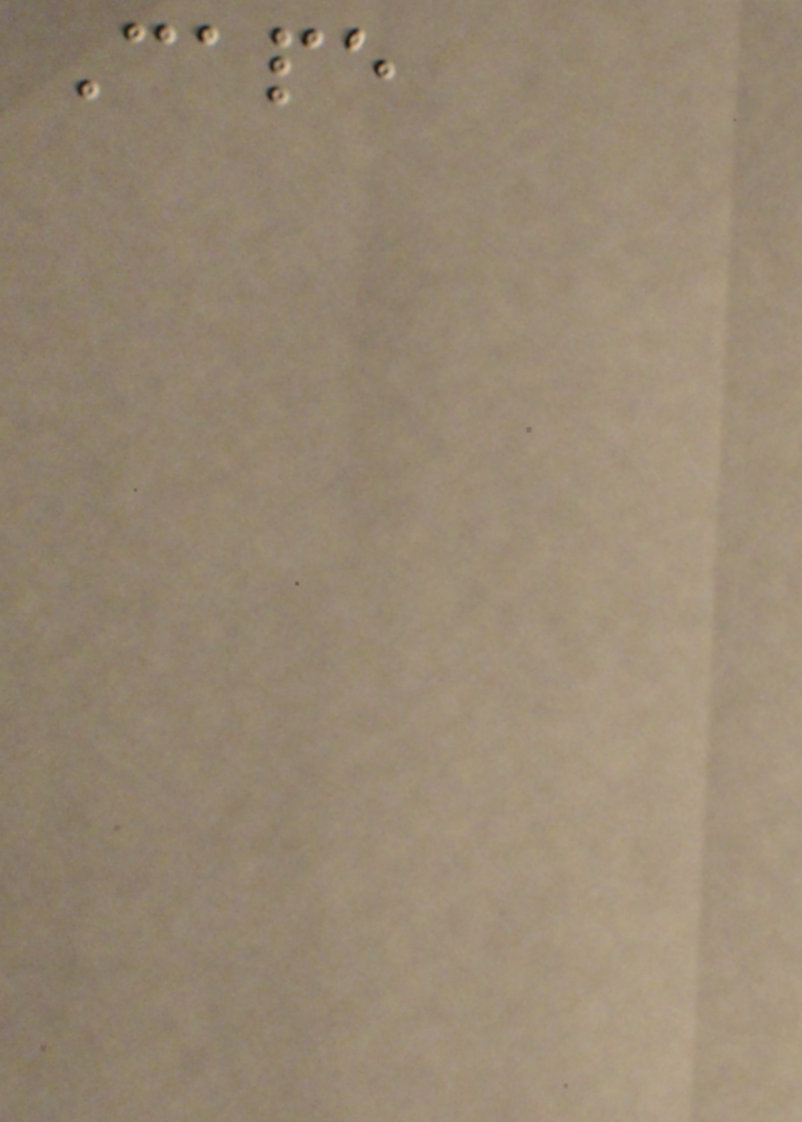Cape
